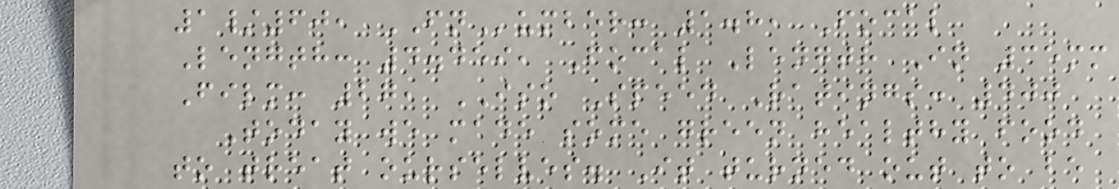1/60, FNumber: 1.8, Focal
Length: 4.459, Focal Length In 35mm
Film: 27, ISO Speed Ratings: 400
Today we made some green healthy food
to treat ourselves. It turned out to be
